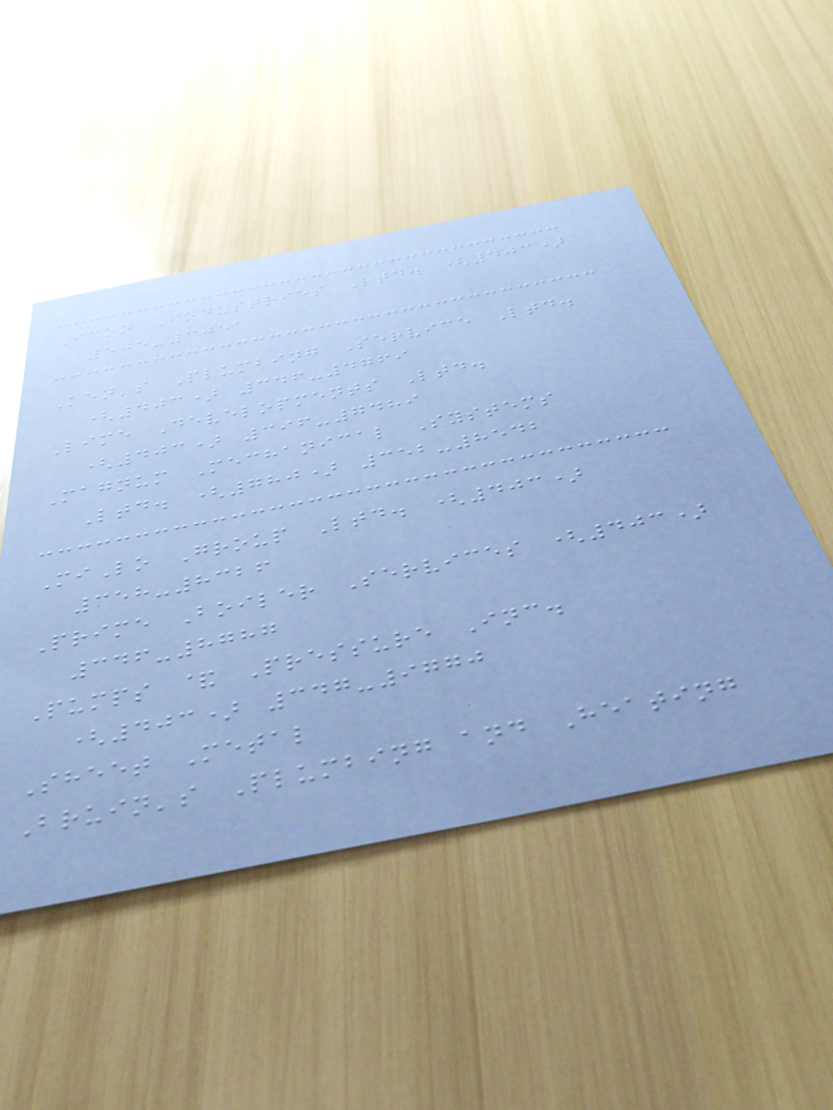Icon Industries Ltd. (403)
505-3051
Ken's Plumbing Service Ltd.
(403) 346-4769
Lime Developments Ltd.
(403) 396-7489
Magnum Mechanical Systems
Ltd. (780) 352-8542
MiLo Group Ltd. (403)
358-8326
Prime Boiler Services (403)
346-8787
Pumps & Pressure Inc.
(403) 347-9770
Sheet Metal
Bruin's Plumbing and Heating
